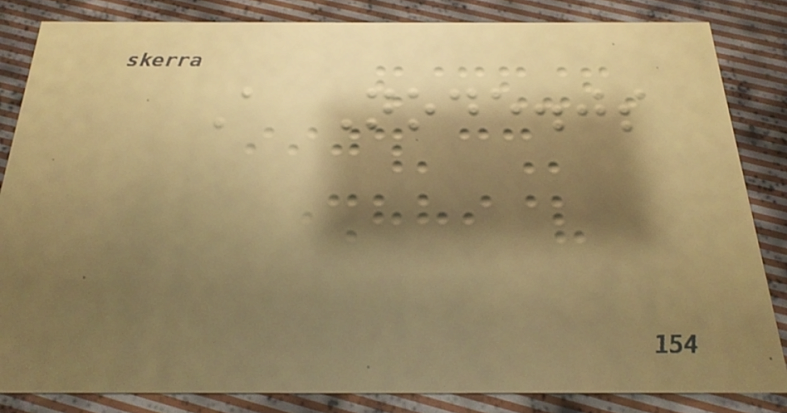A Node.js
